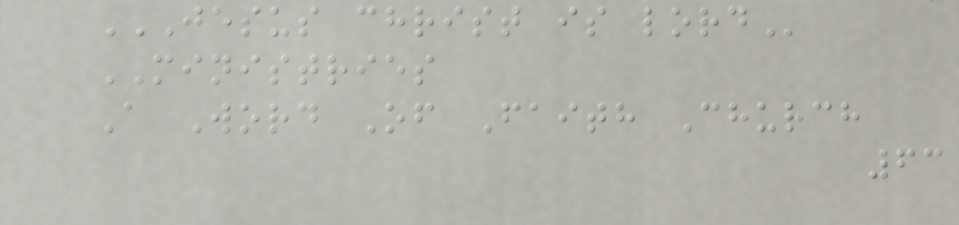JESUS CHRIST IS LORD
MINISTRIES
A Word Of Faith Church
63
